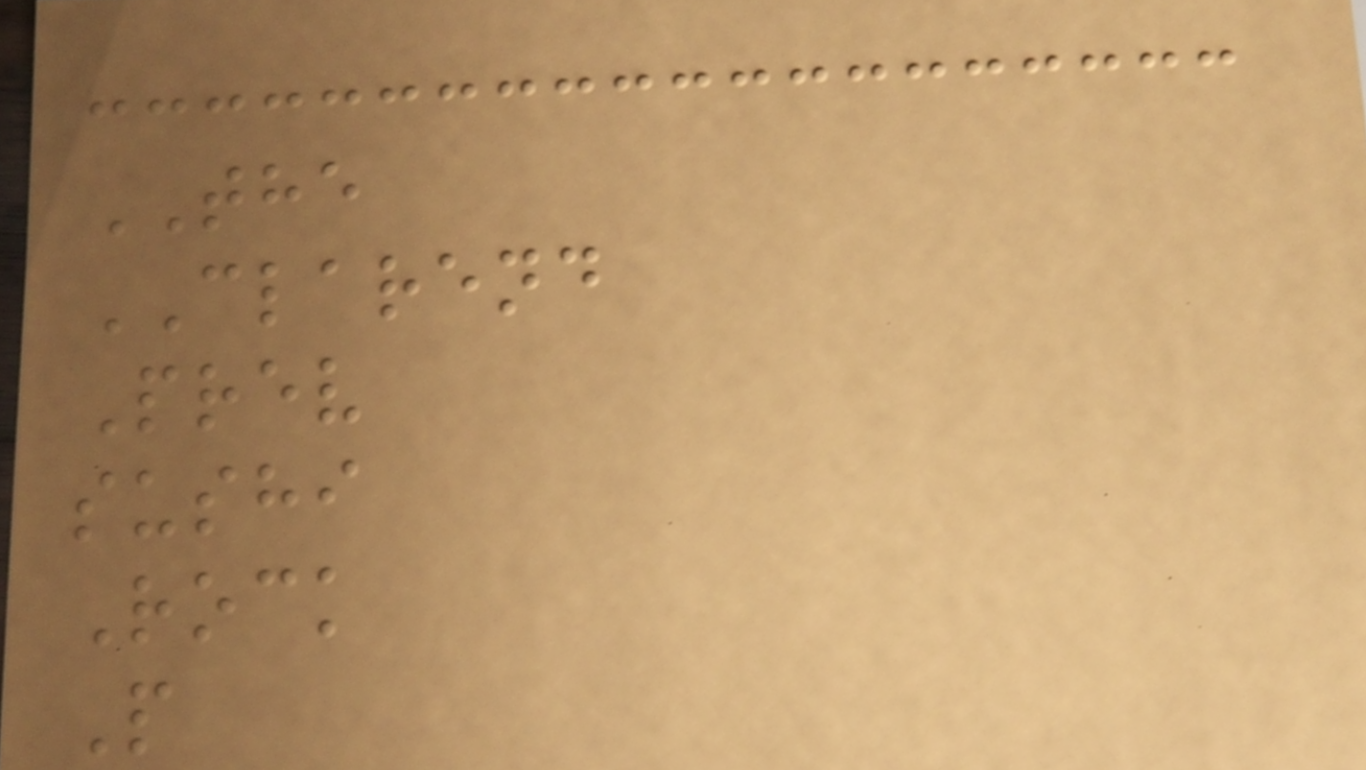THE
CLAREND
Prev
sushi
Rock
P
